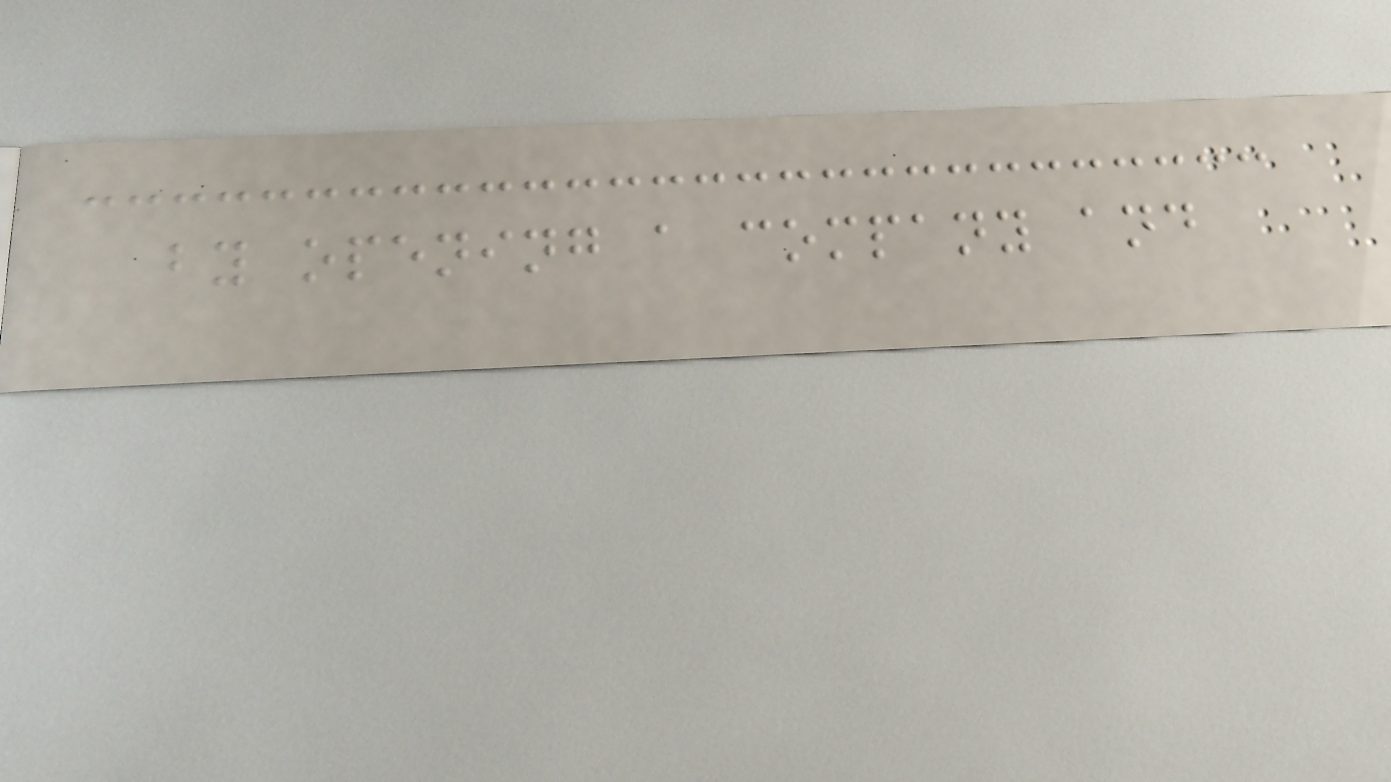by opening a company and
